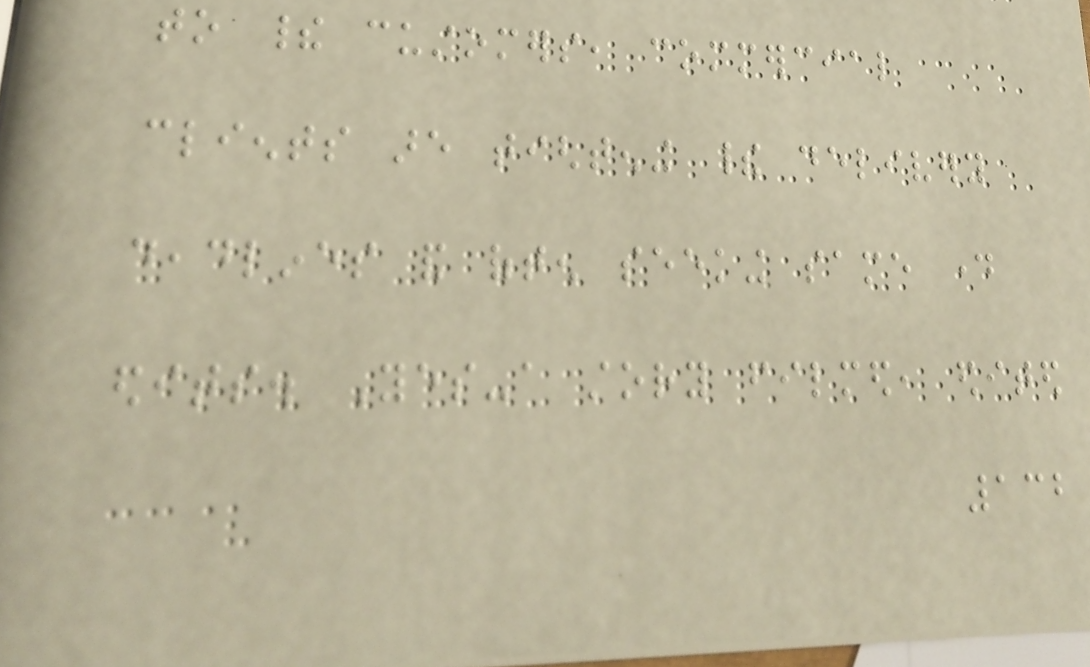to their customers, commercial
clients are tightening their delivery
deadlines and often seeking same day
edits. Yes-a story filmed, edited
132
